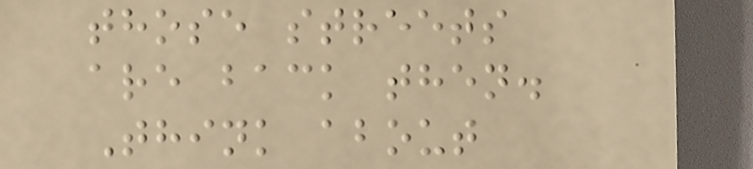those streets
are back then.
Think about
